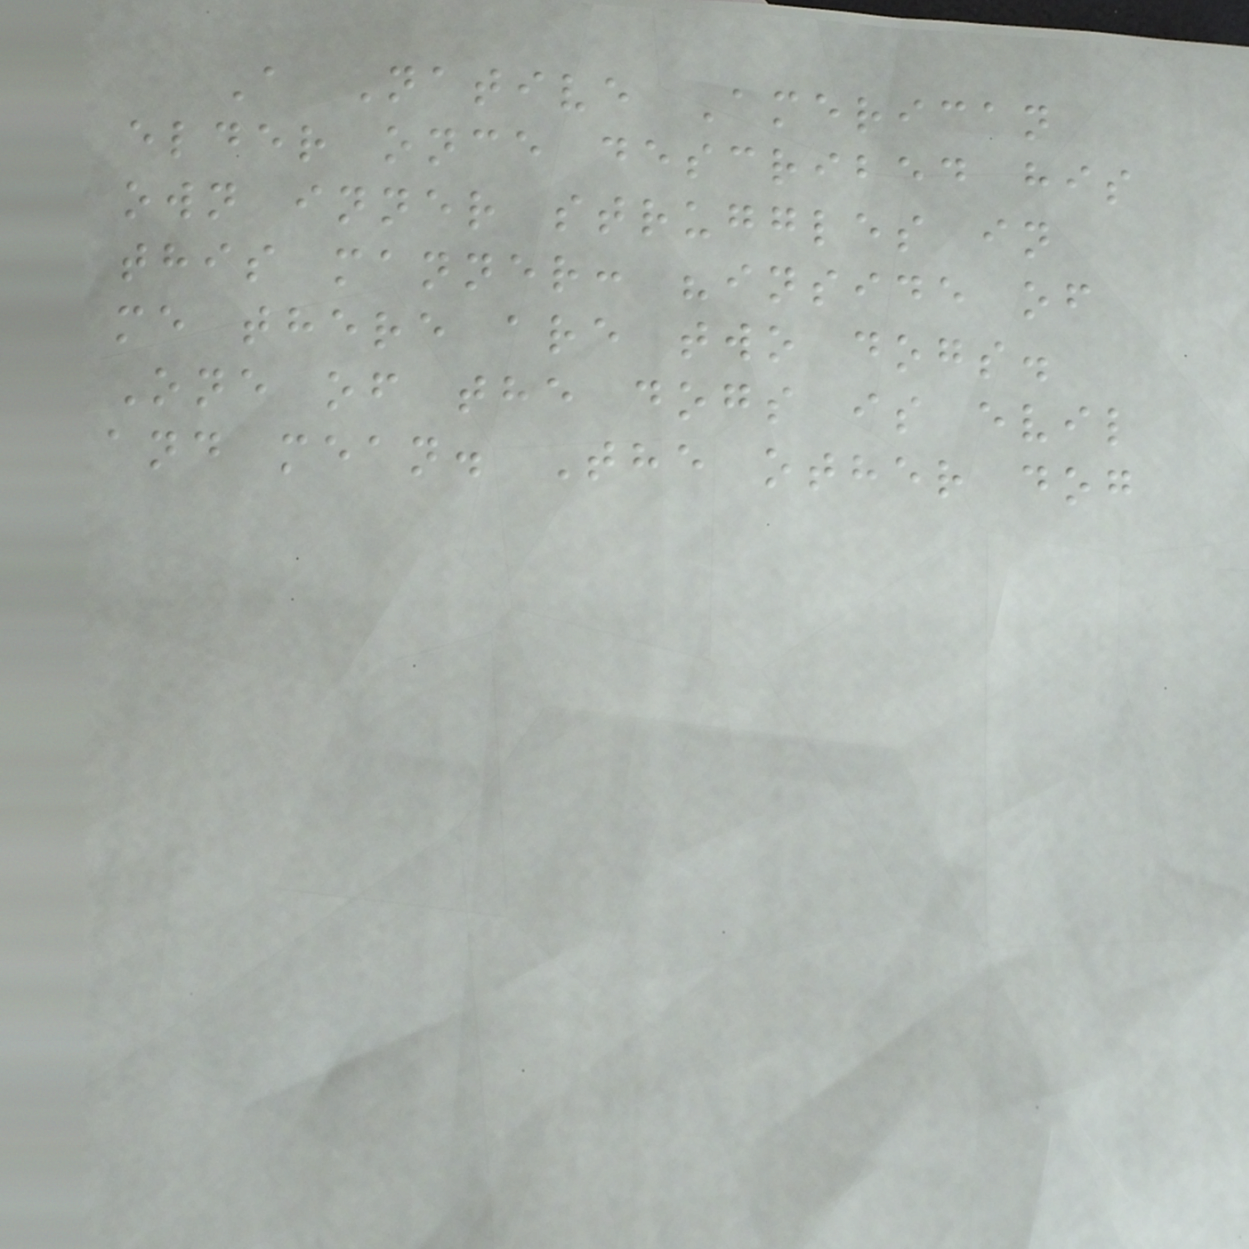A Native American
elder once described his
own inner struggles in
this manner: "inside of
me there are two dogs.
One of the dogs is evil
and mean. The other dog
